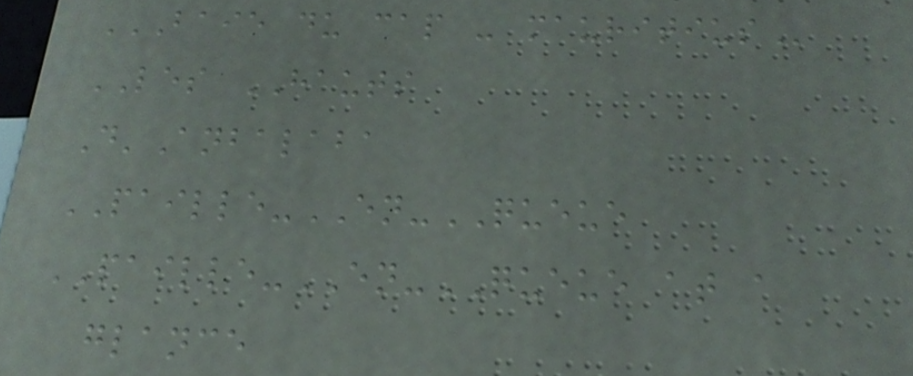BAIE DU CAP - MAURITIUS
LES HAUTS
D'Anbalaba
PAILLE-EN-QUEUE
PAILLE-EN-QUEUE at a
glance
